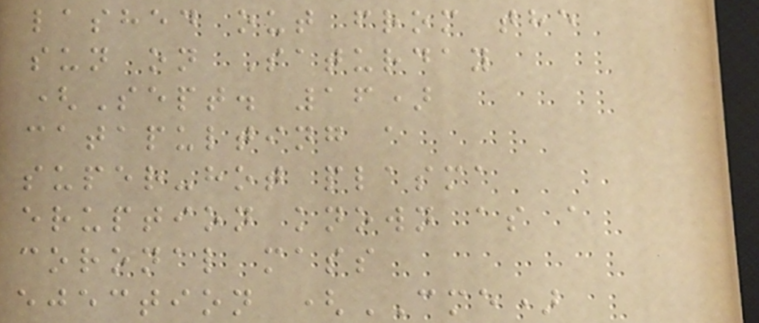lashed out from the
sun on Saturday
(Sept. 16)
catapulting a
super-hot plasma
eruption known as a
coronal mass
ejection (CME)
